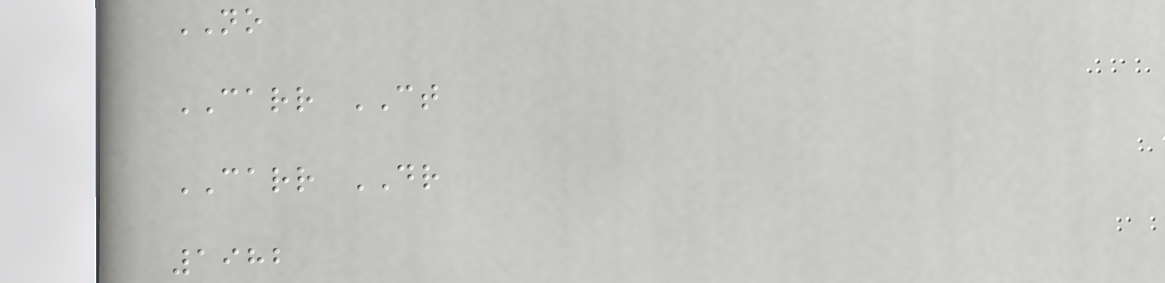NO
CARR CT
CARR DR
1982
